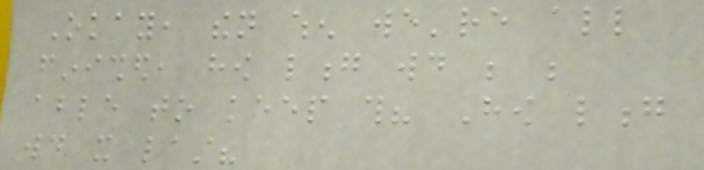Okay, then when we're all
finished, how long would be be
able to keep this? How long
would it last?
